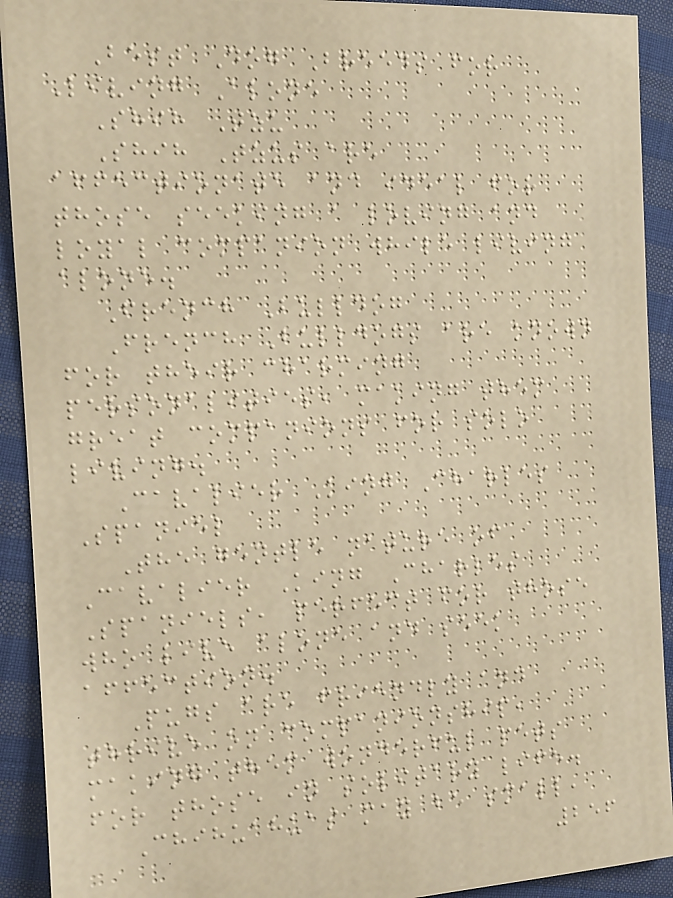Best Dog Breeds for
Living Alone
Shih Tzu
Shih Tzus are
affectionate and ideal for
those seeking a loving and
loyal companion while living
alone.
French Bulldog
French Bulldogs are known
for their charming
personalities, making them
great companions for solo
living.
Cavalier King Charles
Spaniel
The gentle nature of
Cavalier King Charles
Spaniels, perfect for those
who live alone and seek
affection.
Pugs are friendly and
thrive on companionship,
making them wonderful pets
for those in solitary life.
Chihuahuas may be small,
256
